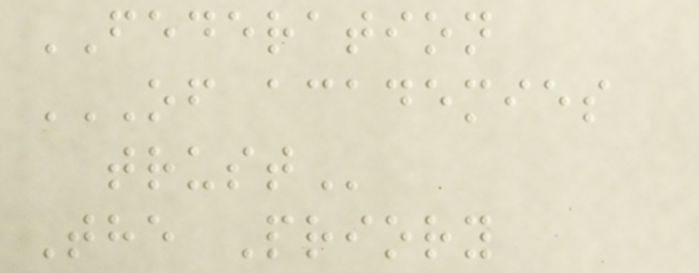FEDERATION
OF ACADEMIES
TRUST
The Priory
